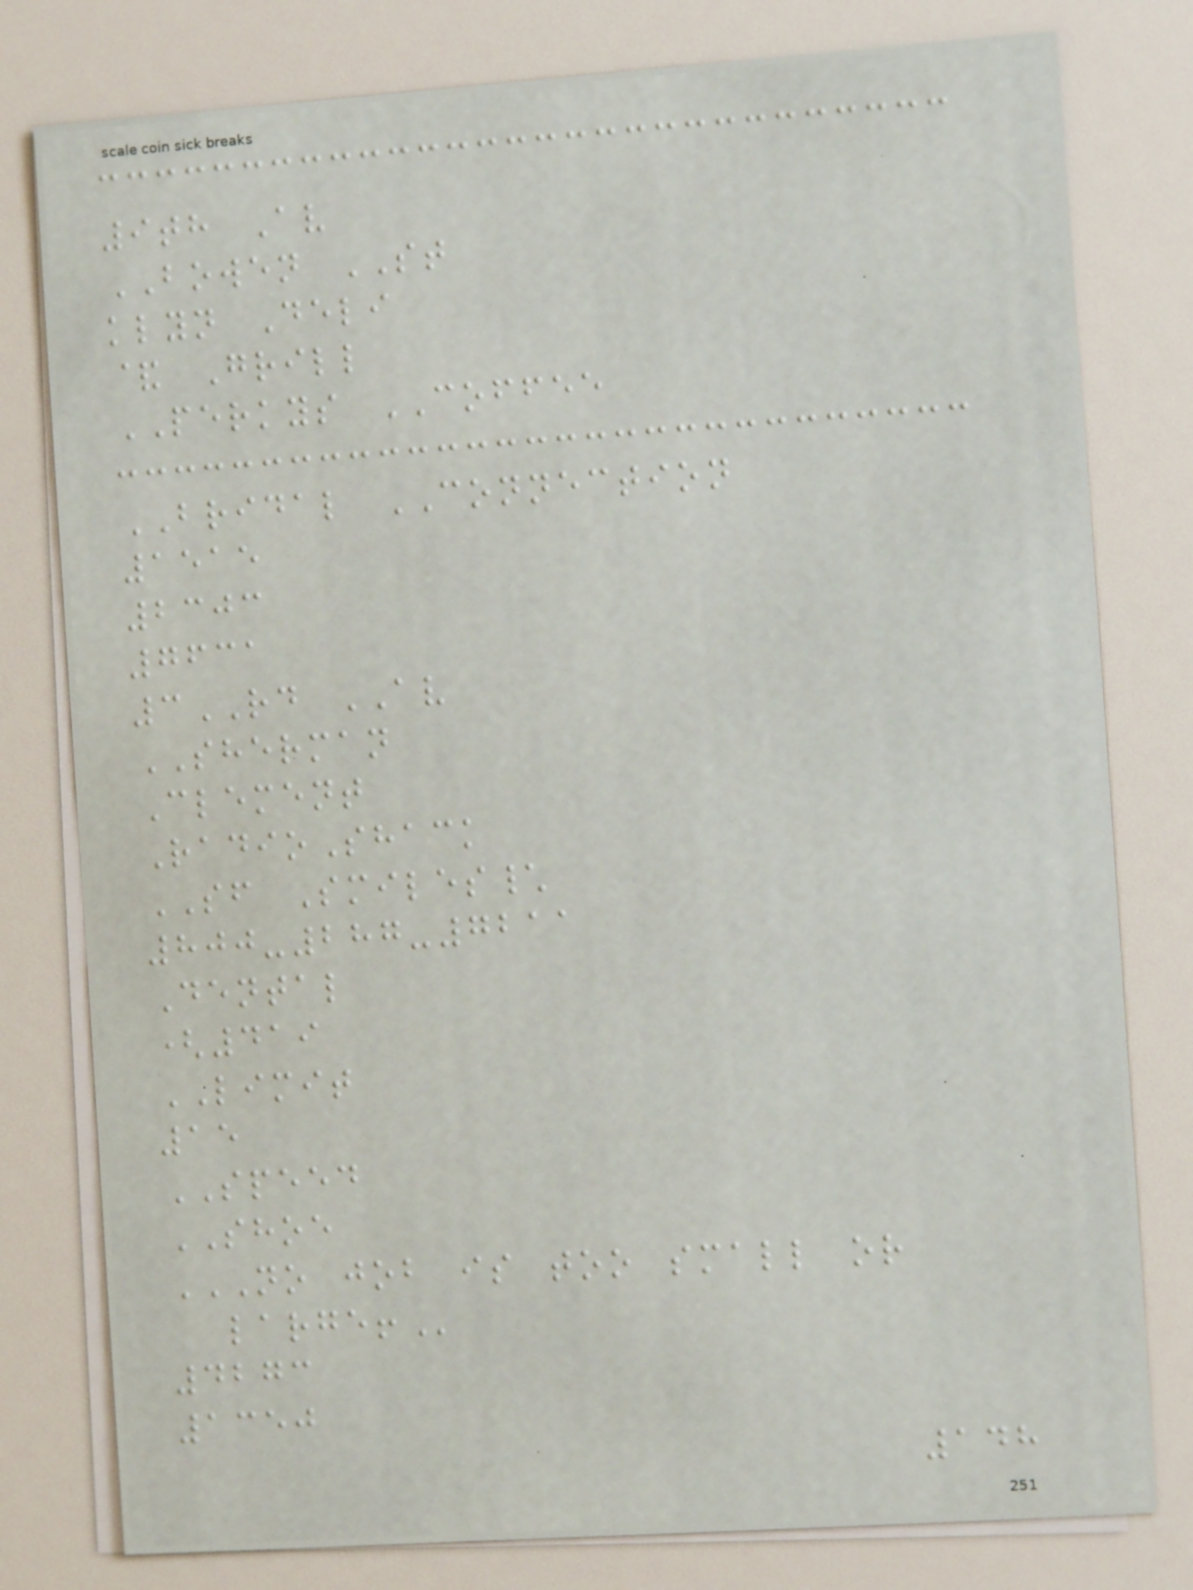9th Av
BOWEN ST
klyn Deli
& Grill
PERKYS COFFEE
BRIDAL CONNECTION
1515
2303
7631
3RD AV
SHERMAN
Clement
RadioShack
SF Smiles\
800-287-7211
Dental
(419
LIMIT
15
SPEED
SHOE
NO JOB IS TOO SMALL OR
LARGE!
4273
1350
148
